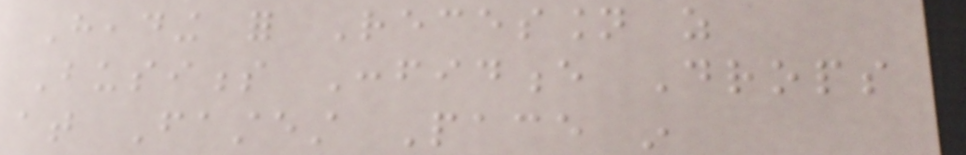Heading for Recession as
Business Confidence Drops
at Fastest Pace in
